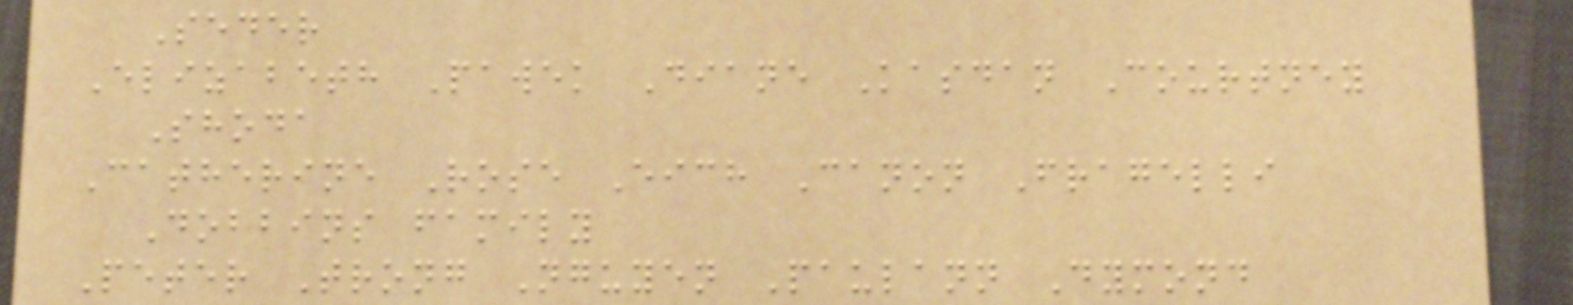Seder
Elizabeth Pawek Diane Kasdan Courtney
Shoda
Catherine Rose Eich Canon Fragelli
Dobbins family
Peter Trong Nguyen Paulann Dymond
